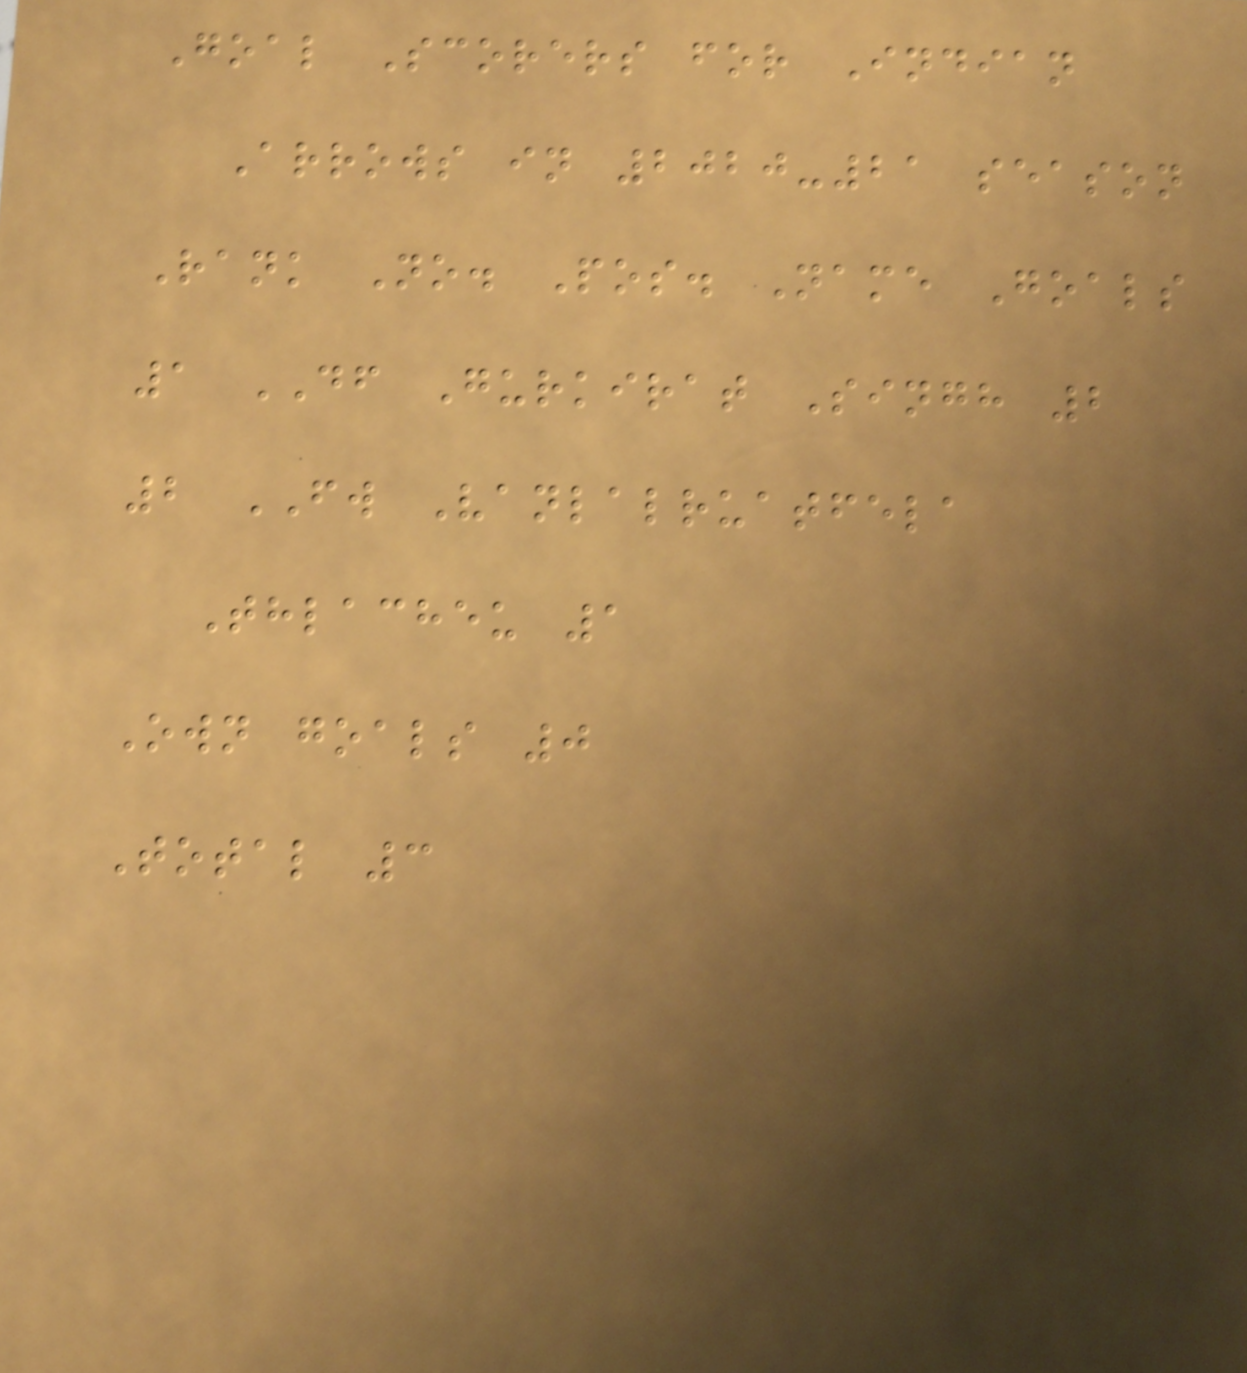Goal Scorers for Indian
Arrows in 2020-21 season
Rank No. Pos. Name Goals
1 DF Gurkirat Singh 2
2 FW Vanlalruatfela
Thlacheu 1
Own goals 0
Total 3
